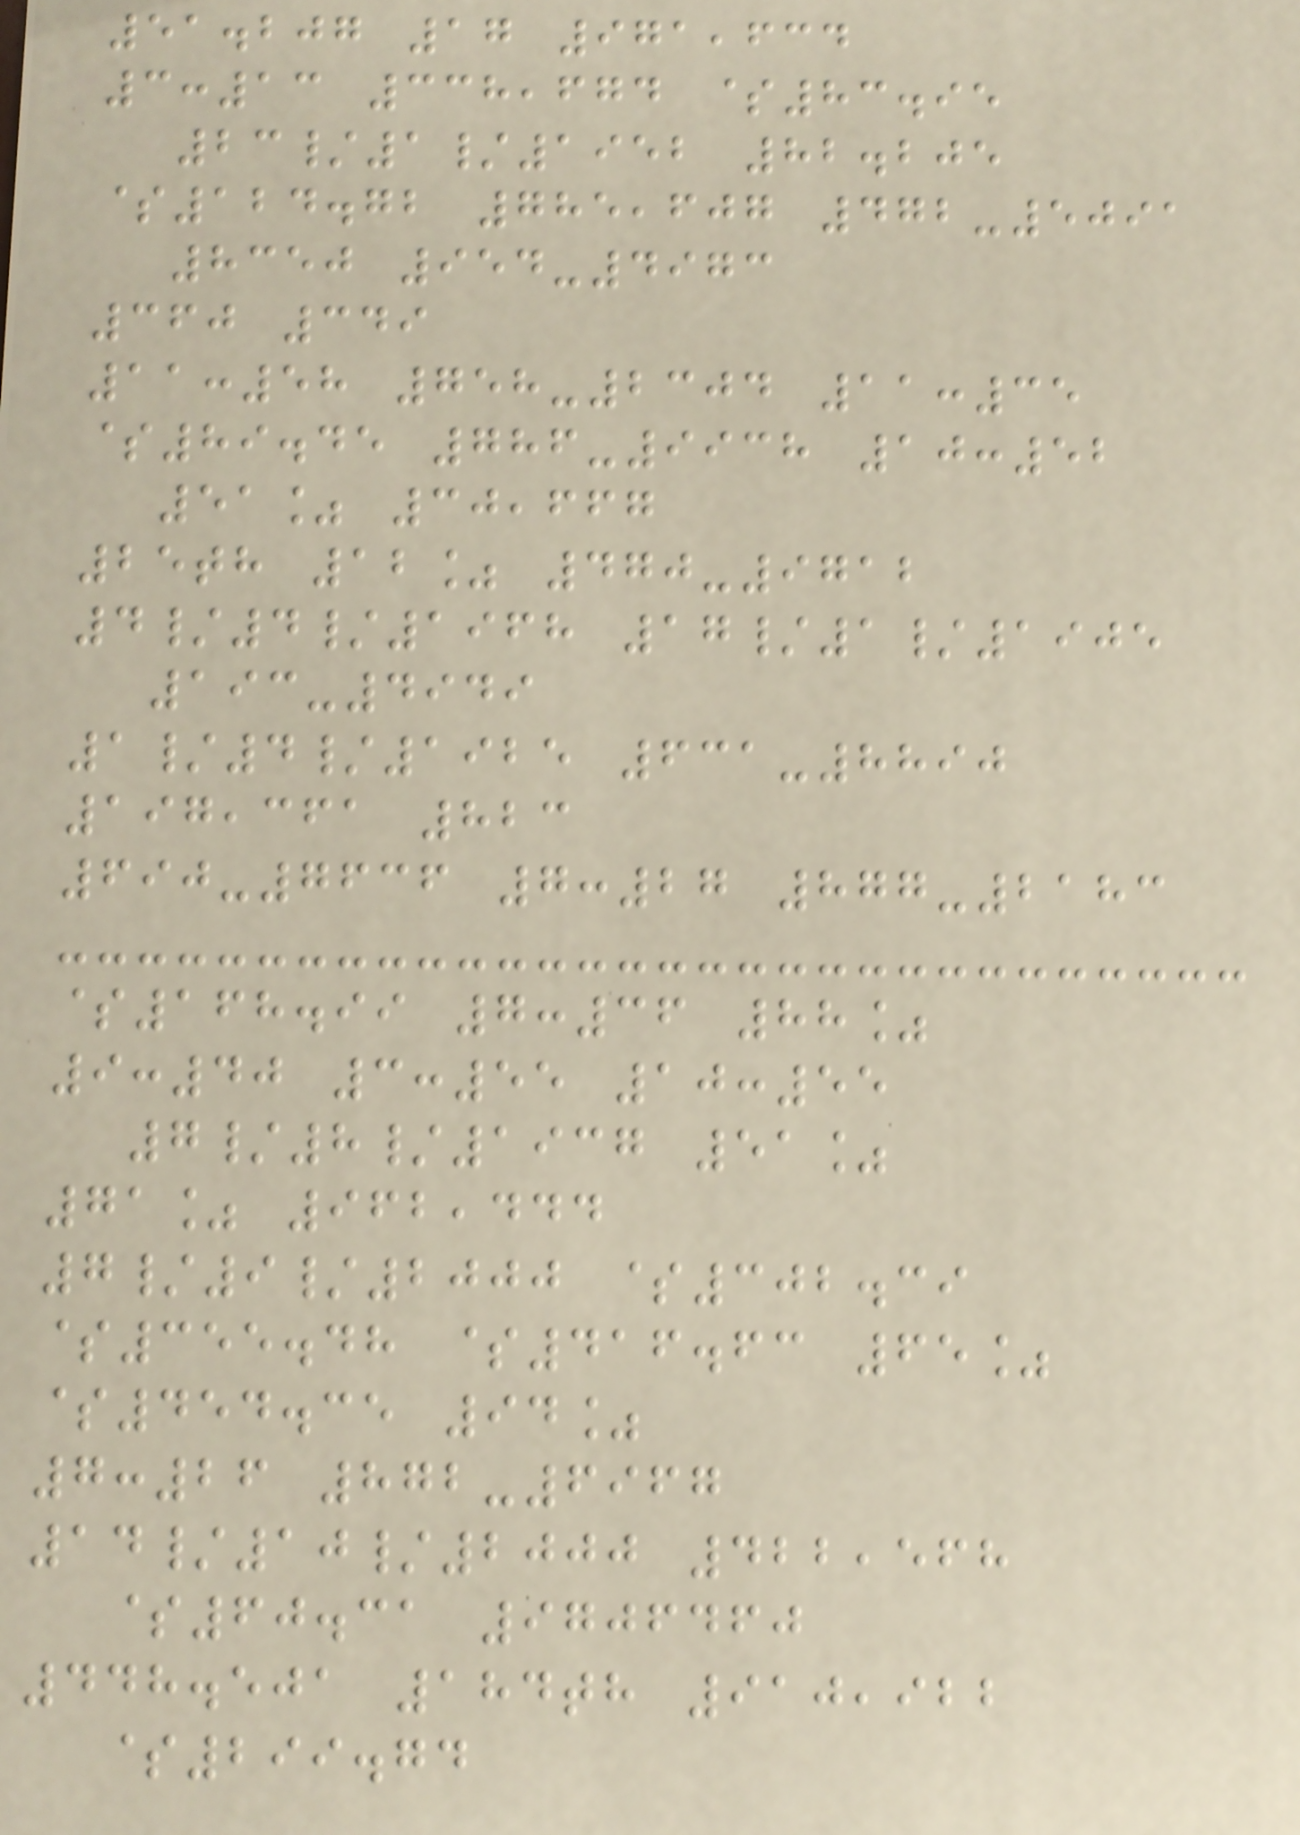51.207 17 971,634
3:13 338,674 $83.95
23/1/1952 82.205
$124.72 785,607 472-5091
8350 954-4973
360 349
11:58 758-2304 11:35
$89.45 786-9938 10:52
51% 30,667
25th 12% 470-9712
4/4/1968 17/1/1905
193-4949
1/4/1925 631-8890
197,361 823
690-7636 7:27 877-2183
$168.99 7:36 88%
9:40 3:55 10:55
7/8/1937 51%
71% 962,444
7/9/2000 $302.39
$355.48 $416.63 65%
$454.35 94%
7:26 872-6967
14/10/2000 422,568
$60.31 9706460
448.501 184th 910,922
$299.74
